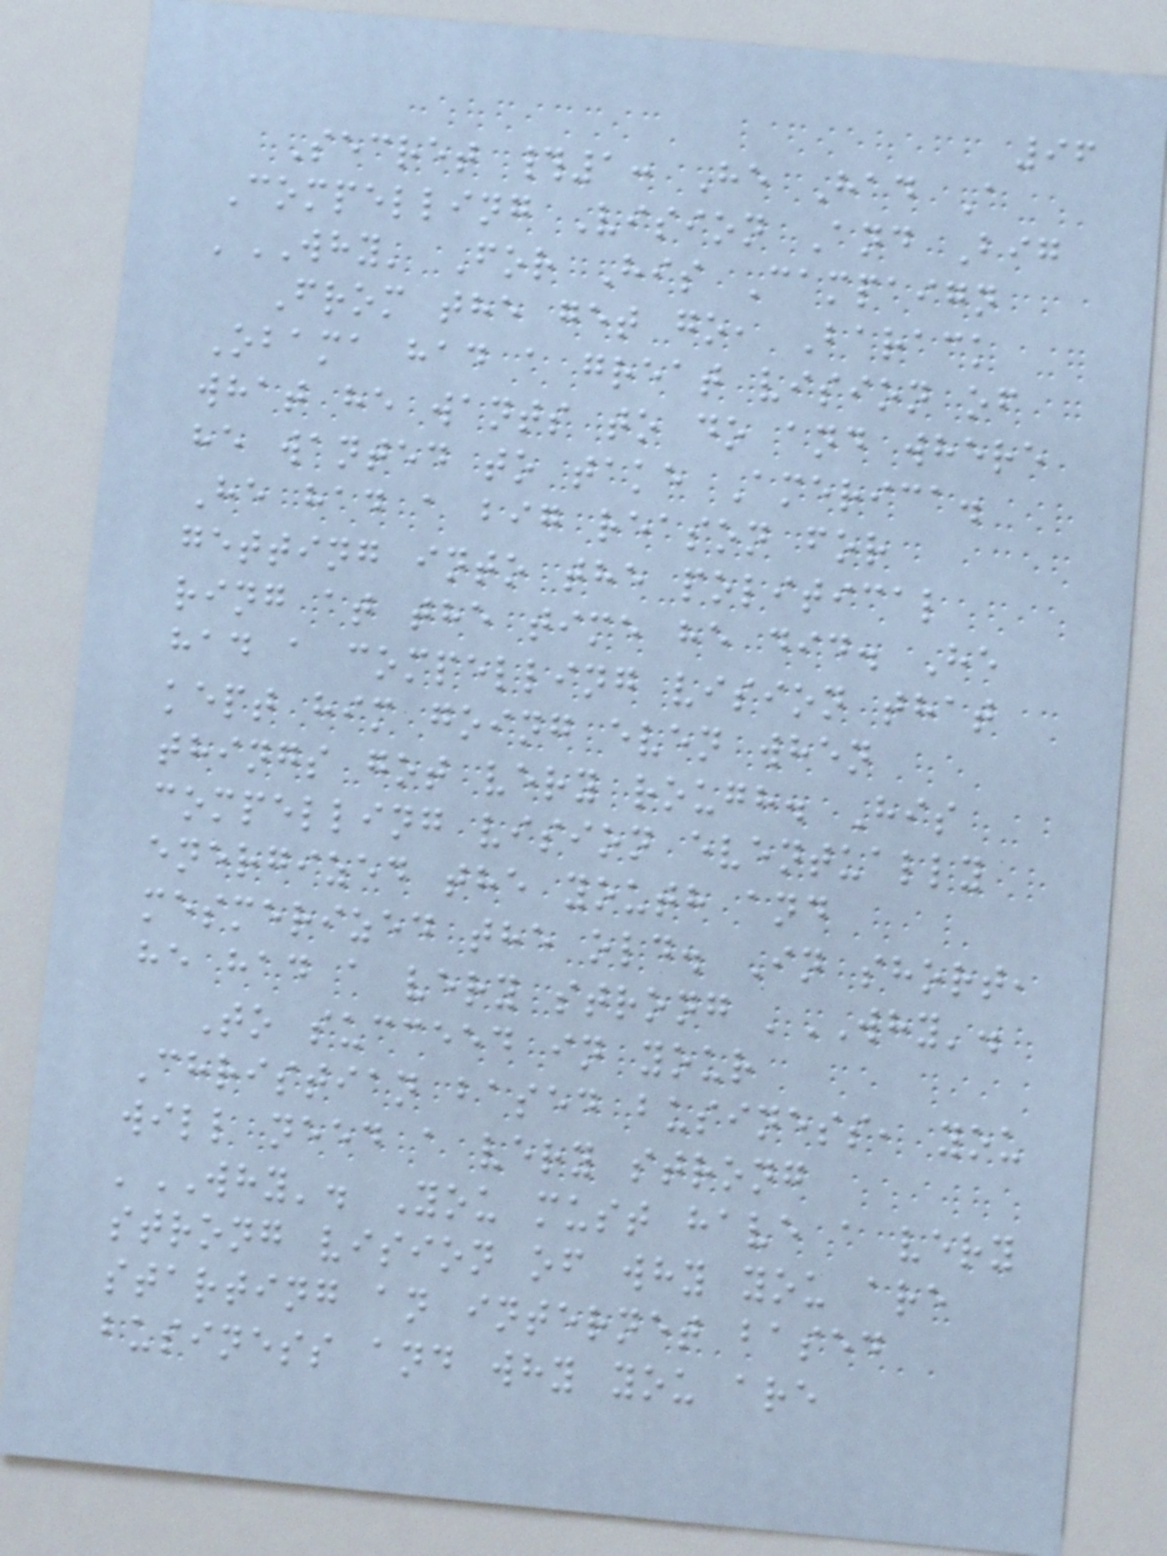96
Secret #1: He Had A
Compelling Vision And Big
'WHY' For His Campaign
From the get go, Barack
Obama had a great vision of
what he wants to do and where
he wanted to take America.
He had a big reason for
getting into the political
ring at the time he did. He
had a compelling vision that
kept him going even when
things got very rough. His
compelling vision eventually
energized the youth and
mesmerized the old. In short,
he had a very strong 'WHY'.
To succeed in your
Christian based business, you
will need a very strong
'WHY'. You must have a very
strong vision of why you are
starting an internet based
business and why you are
